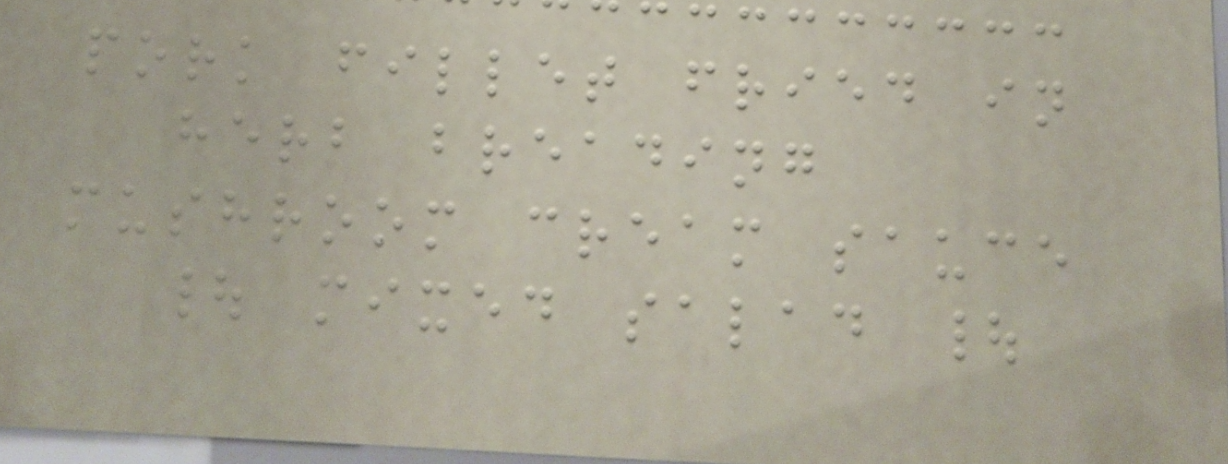pork fillet fried in
herb breading
mushroom cream sauce
| mixed salad |
